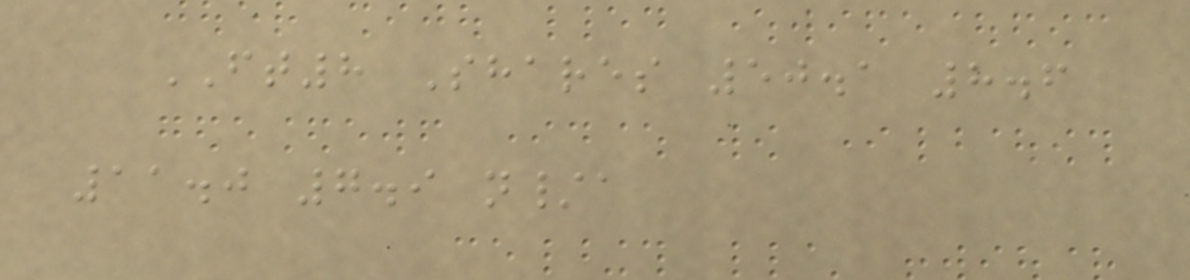FT8 Shares 50.1 8.6
11.0 7.9 n/a
